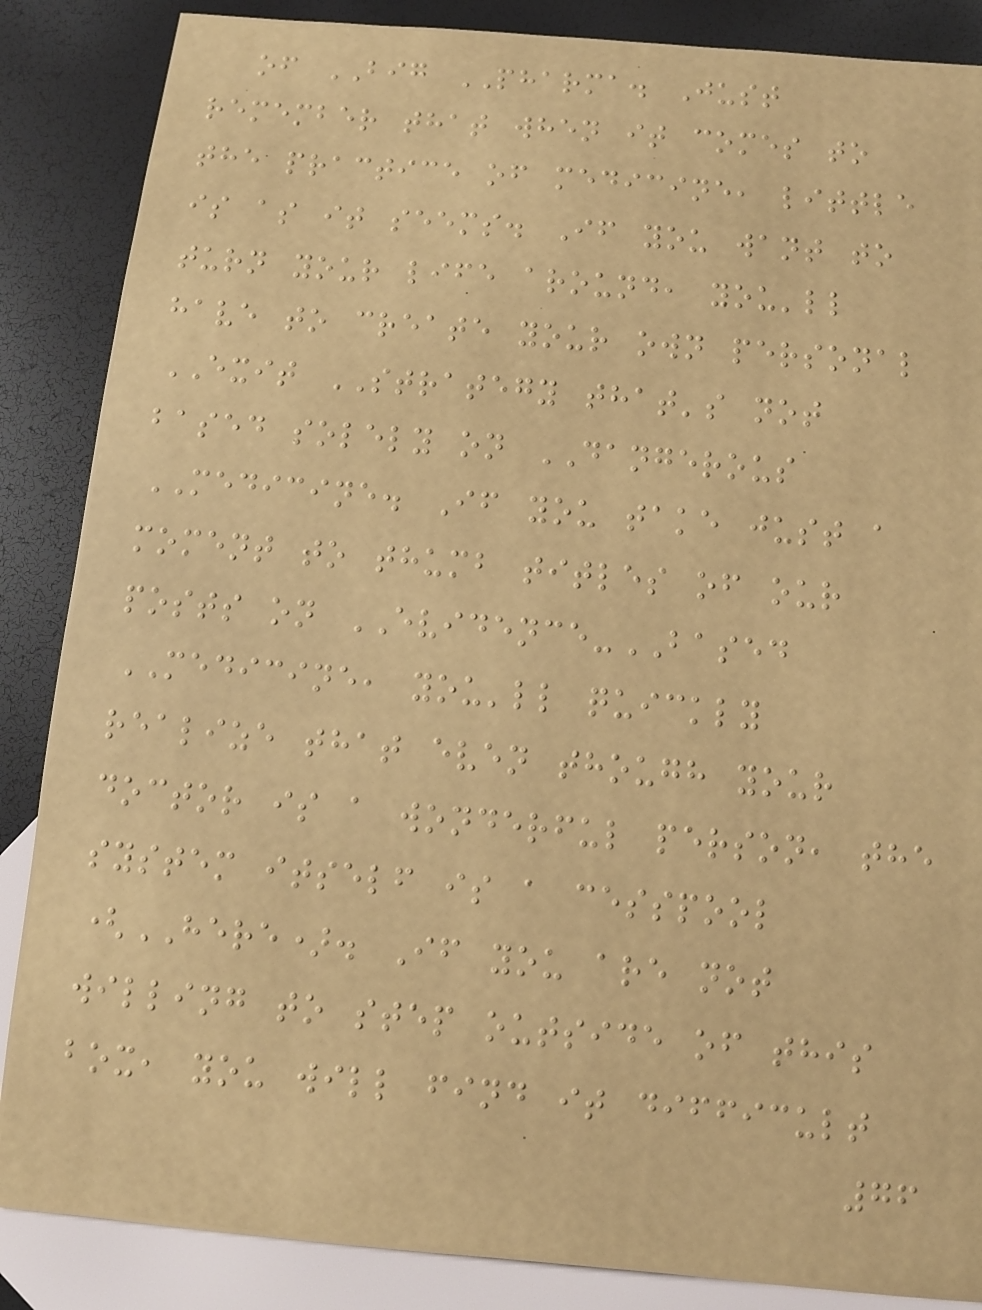of BIG PHARMA. Just
remember that when it comes to
the practice of medicine, little
is as it seems. If you want to
turn your life around, you'll
have to create your own personal
EXIT STRATEGY that's not
based solely on DANGEROUS
MEDICINE. If you take just a
moment to thumb titles of our
posts on EVIDENCE-BASED
MEDICINE, you'll quickly
realize that even though your
doctor is a wonderful person, the
system itself is a cesspool
(HERE). If you are not
willing to step outside of this
box, you will find it difficult
76
